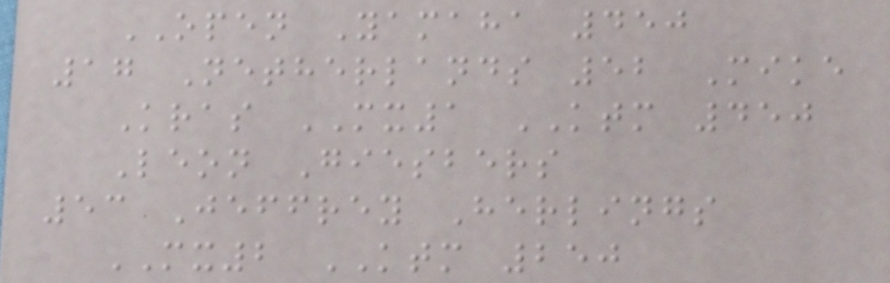OPEN Yamaha 450
17 Netherlands 52 Mike
Kras MX1 KTM 450
Leon Giesbers
53 Jeffrey Herlings
MX2 KTM 250
